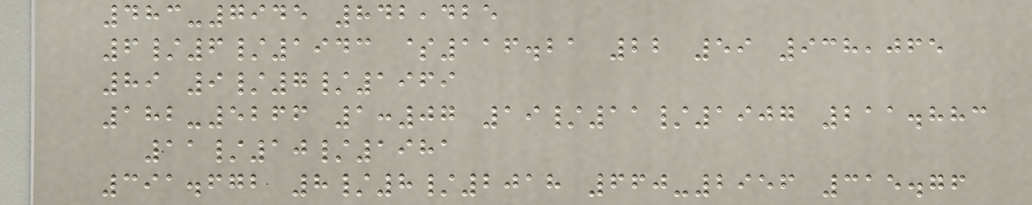483-7945 842,425
6/6/1943 $116.21 22 59 938,065
89 9/7/1969
182-5266 1:07 19/11/1907 211.883
11/10/1981
391.672 8/8/2018 660-2956 315.76
